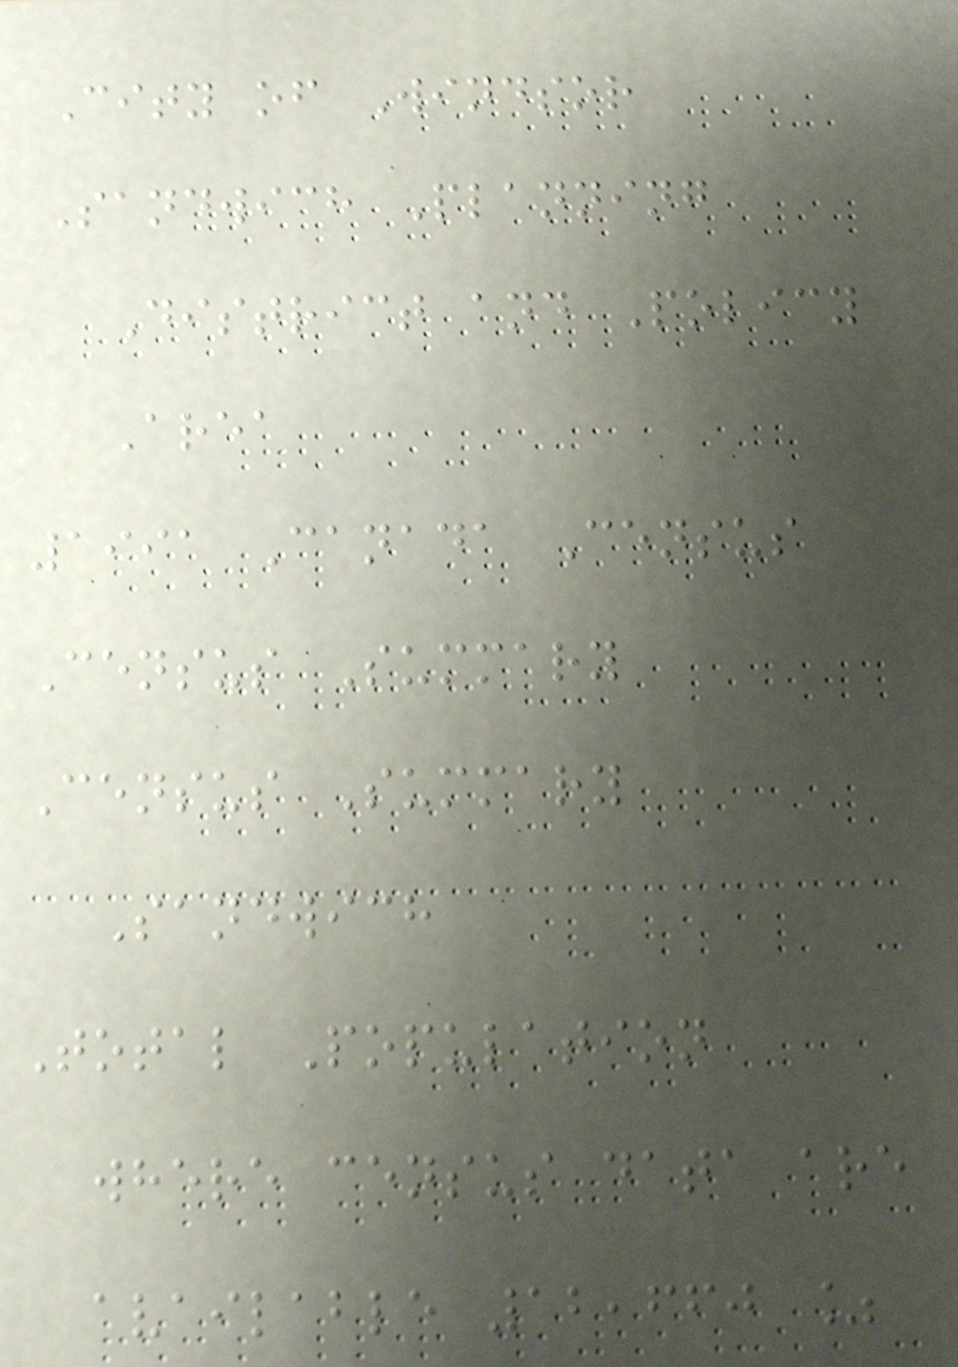City of Windsor
Sandwich Planning
District and Policy
Area
1991 Canada Census
Census Summary
Census Summary
Sandwich
Total Population
where census data are
available 12,660 %
